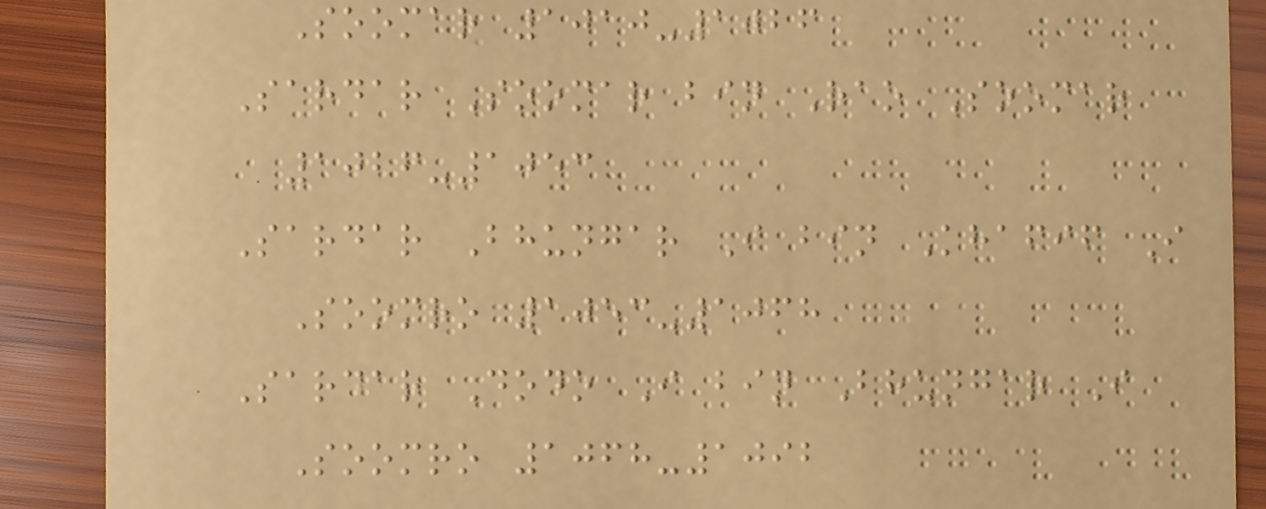Soomar 1010-1026
Sardar Soomar bin Rao Soomar
1026-1053
Sardar Bhungar I bin Khafif I
Soomro 1053-1068
Sardar Dodo I bin Bhungar I
Soomro 1068-1092
